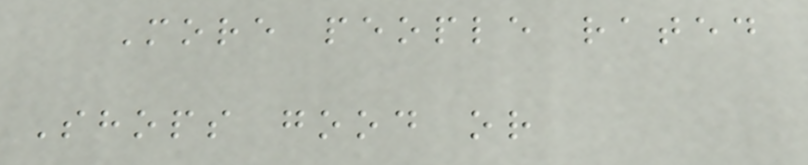More people rated
Shops good or
